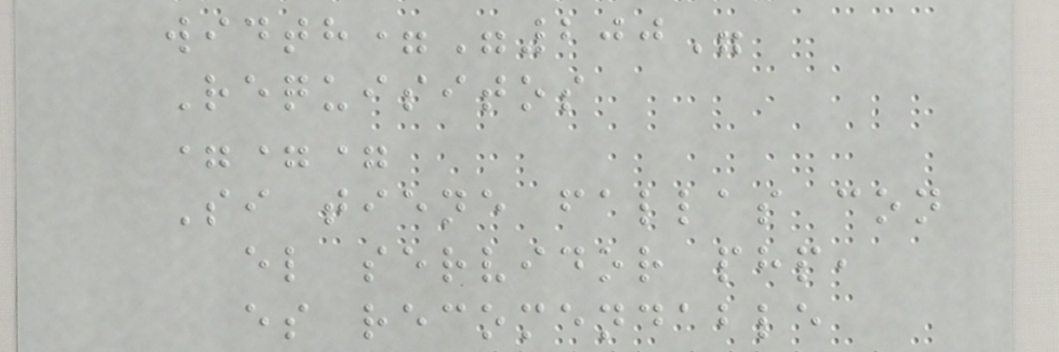width="200"
Requisitos
===
Si tiene fallas con
el servidor php,
es recomendable
